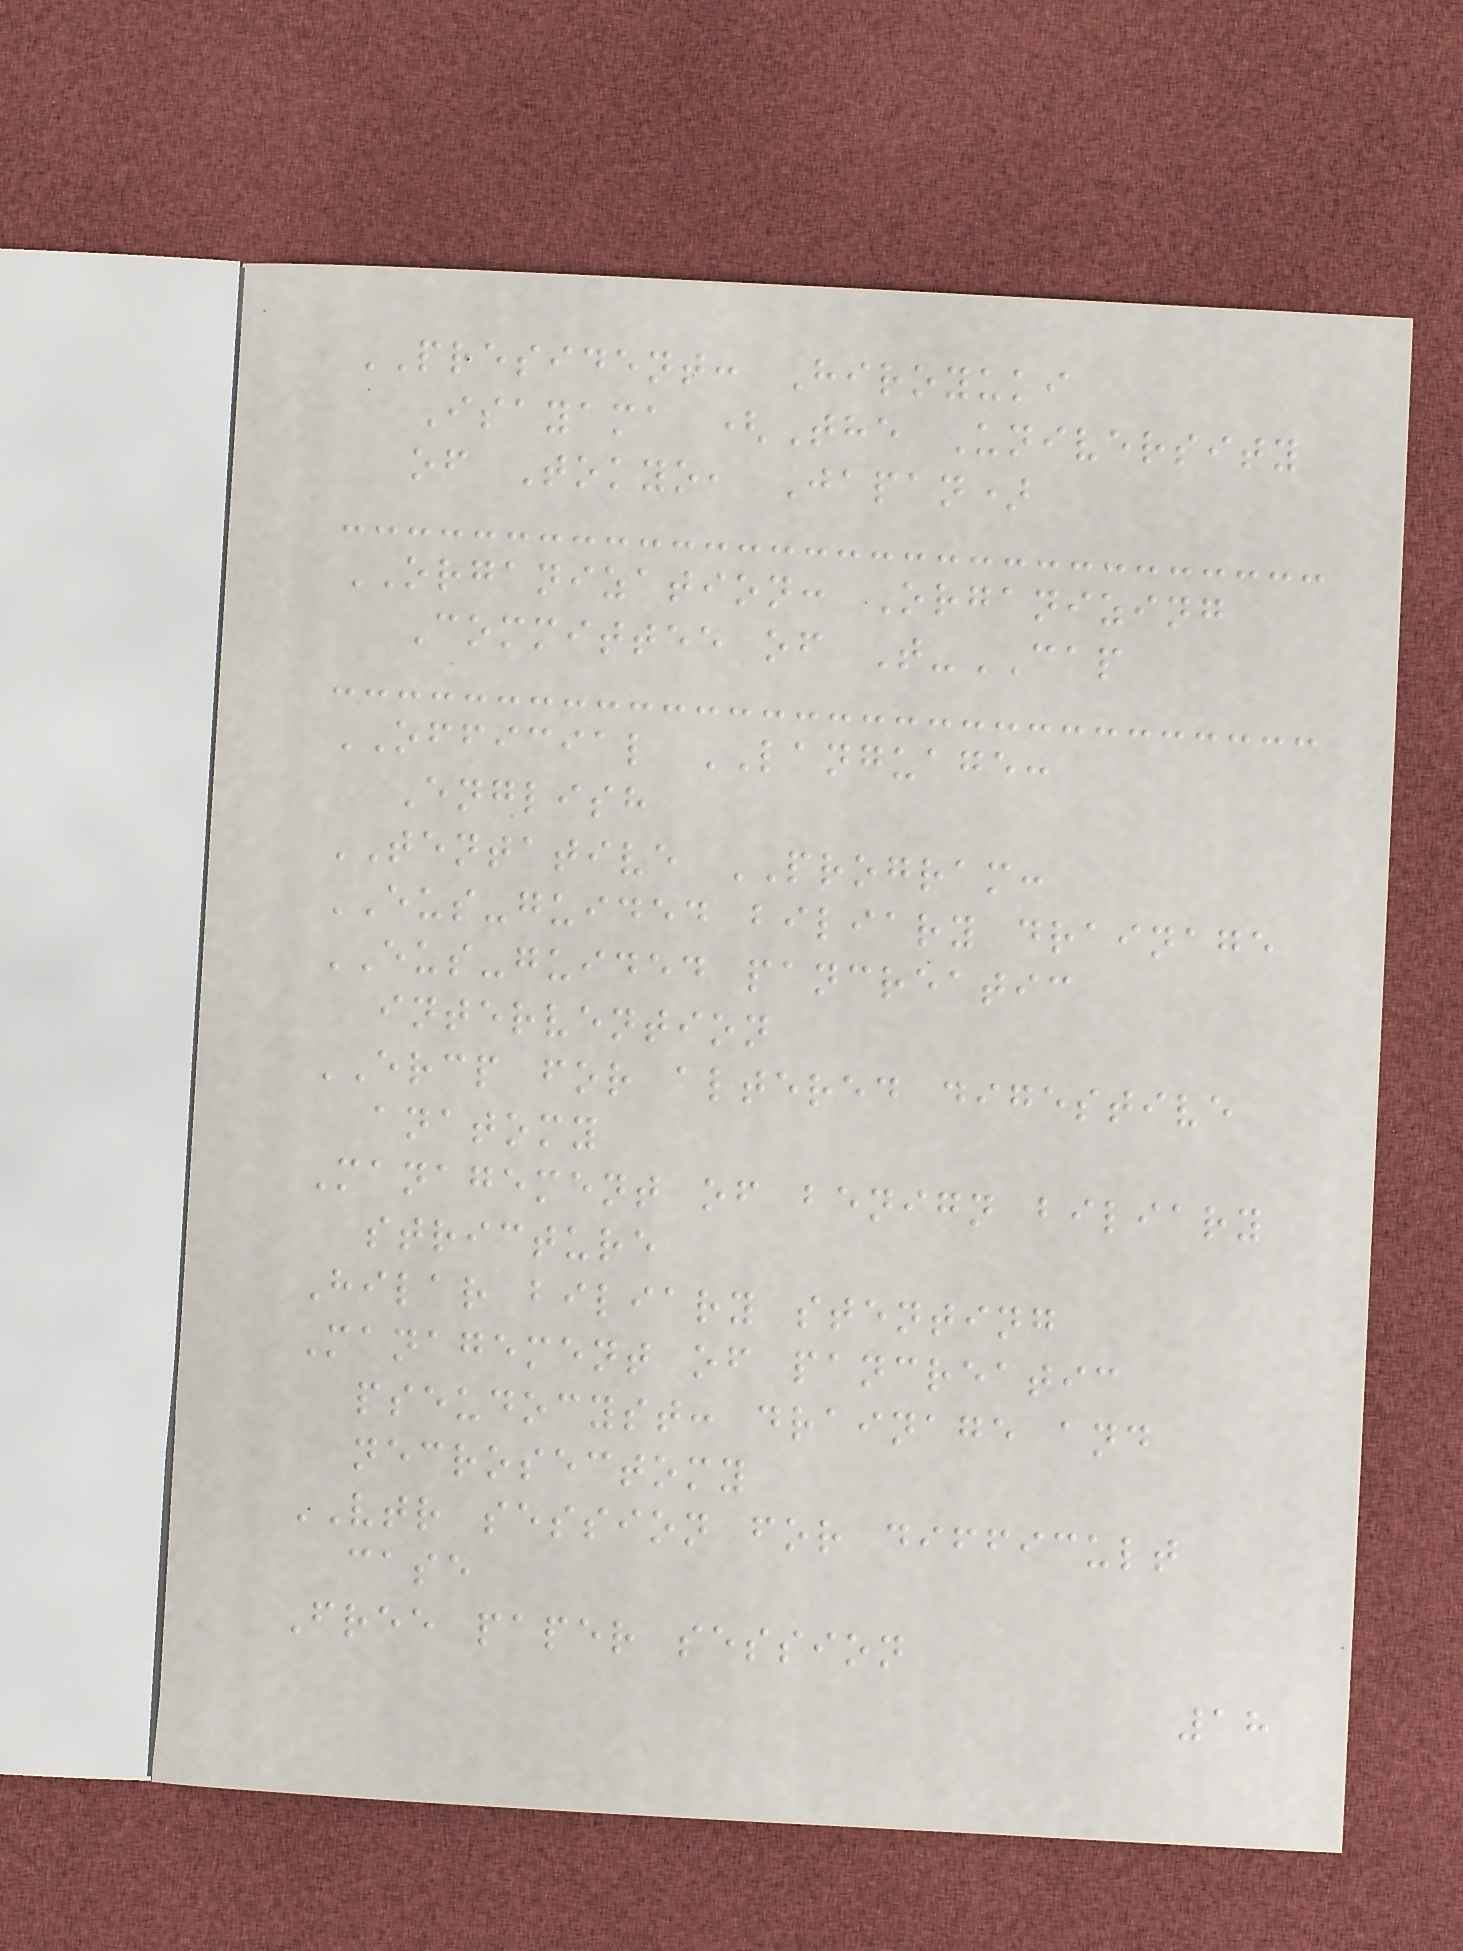PRESIDENT: Hiroyuki
Isayama (The University
of Tokyo, Japan)
ORGANIZATION: Organizing
Committee of T-CAP
OFFICIAL LANGUAGE:
English
TENTATIVE PROGRAM:
EUS-guided biliary drainage
EUS-guided pancreatic
intervention
ERCP for altered digestive
anatomy
Management of benign biliary
stricture
Hilar biliary stenting
Management of pancreatic
pseudocyst: drainage and
necrosectomy
VTR session for difficult
case
Free paper session
18
